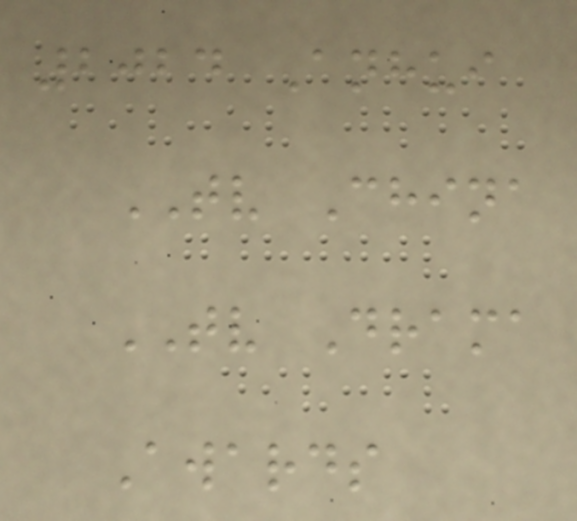2024 Anhui
TV China
TV Drama
Awards
